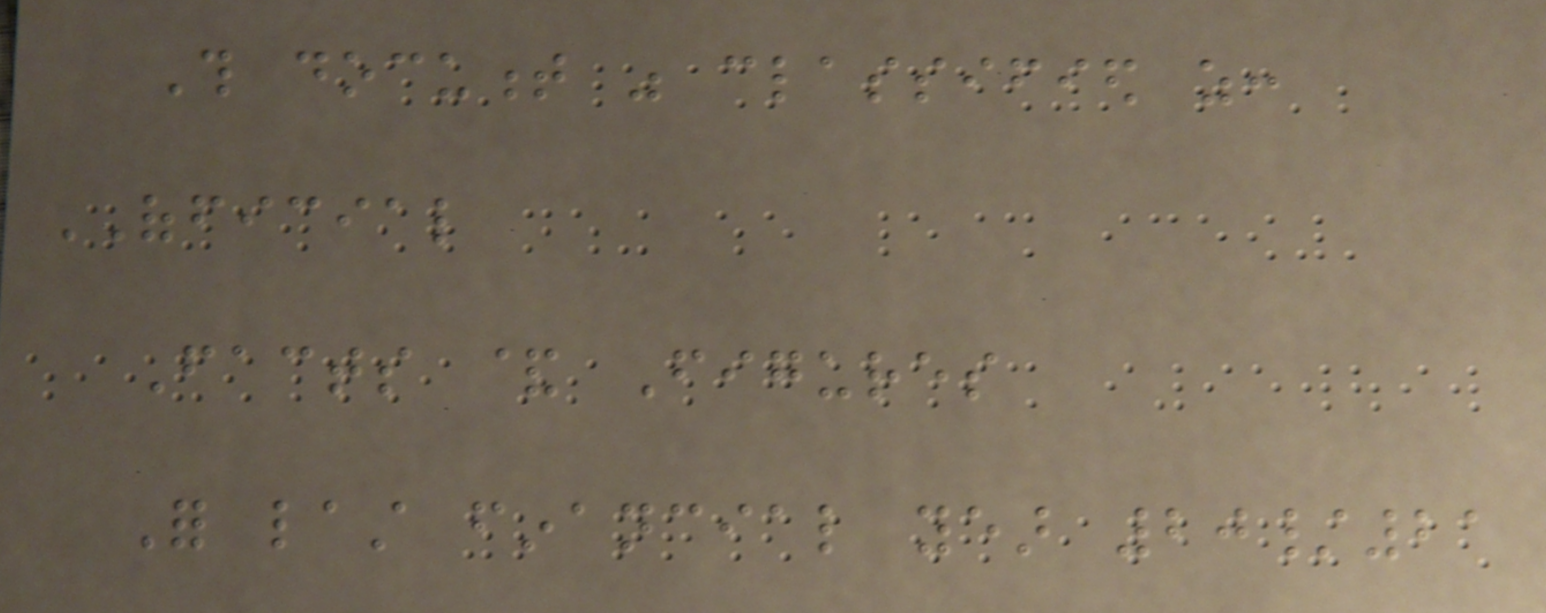This document was classified as:
OFFICIAL
Facts & Figures
For last financial year 20/21
